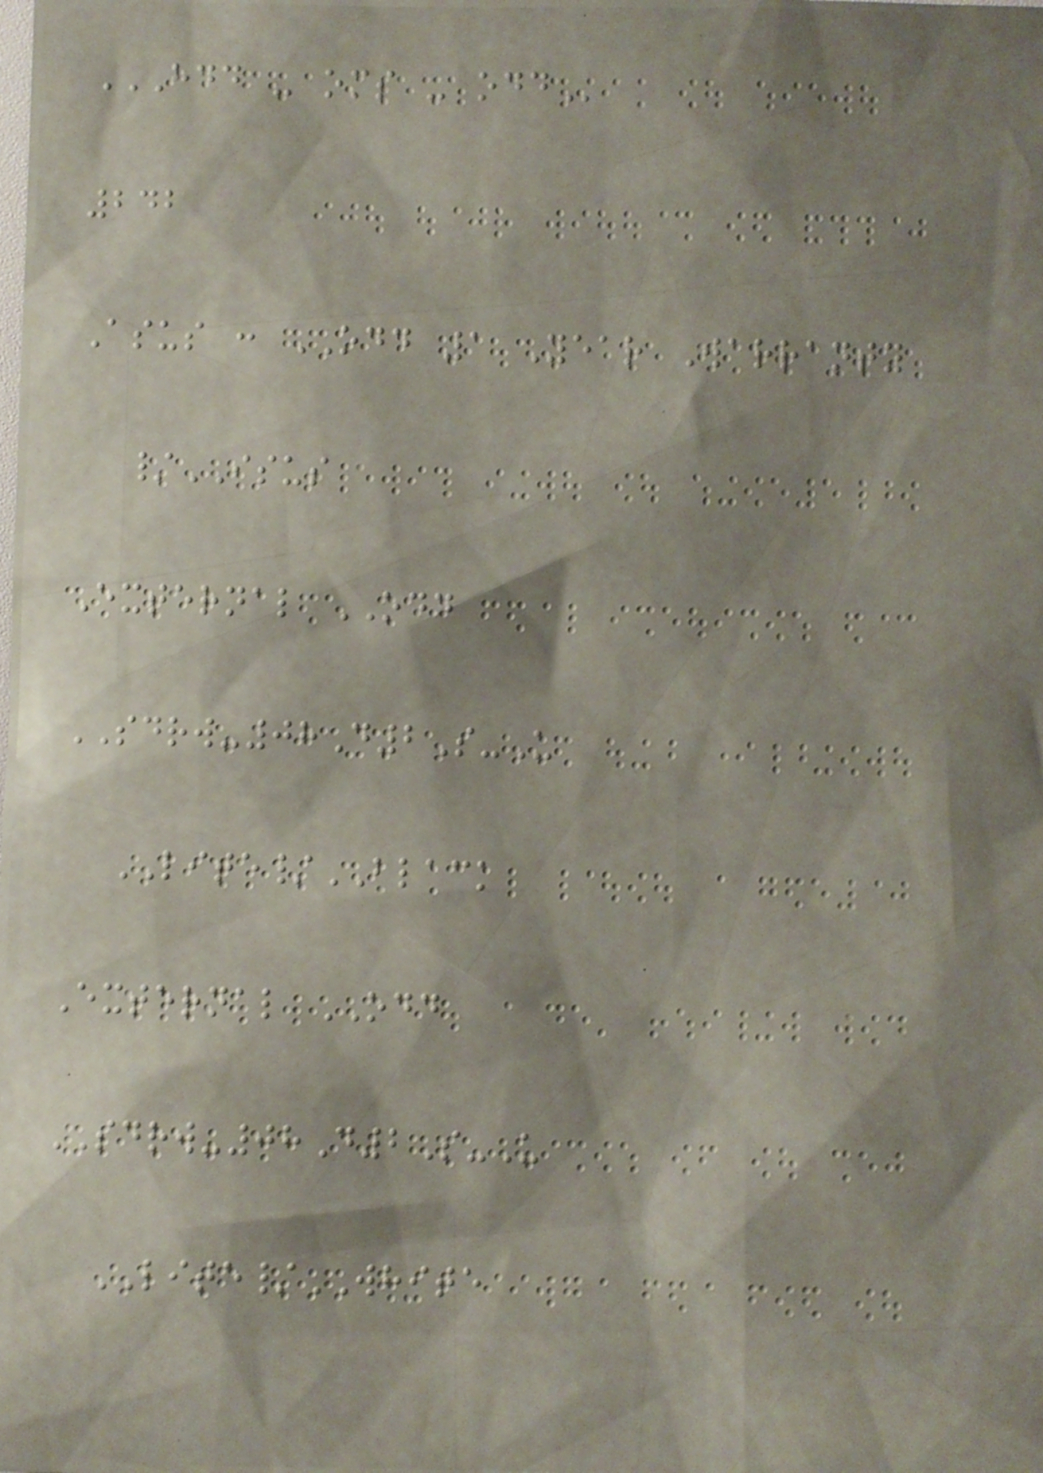HDD - OMS - ODD
242
Asus : ODD 1 Year Warranty
/ISUS
External ODD
SDRW-08D2S-U
LITE/BLACK
External ODD
SDRW-08D2S-U
LITE/WHITE
